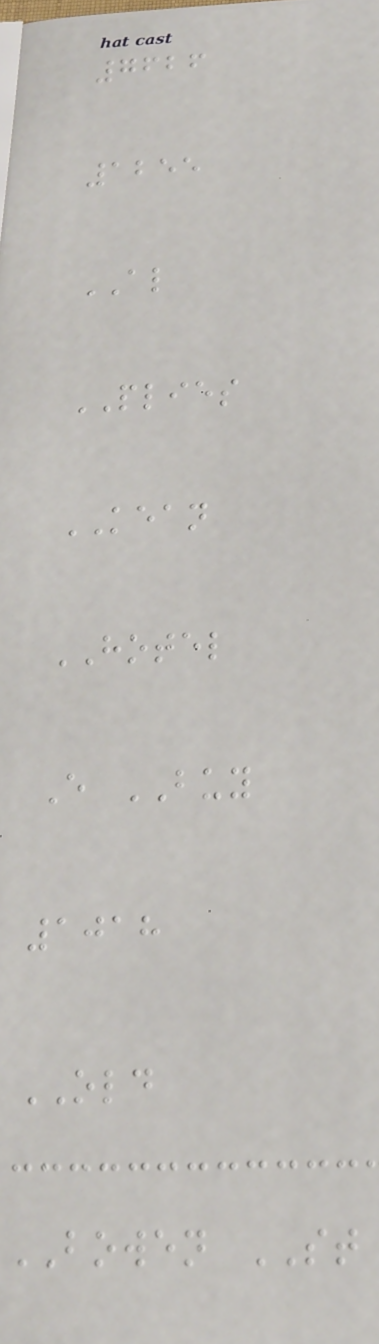7626
1255
AL
PLIES
KEAN
HOTEL
E BUY
1018
OLD
BOWEN ST
